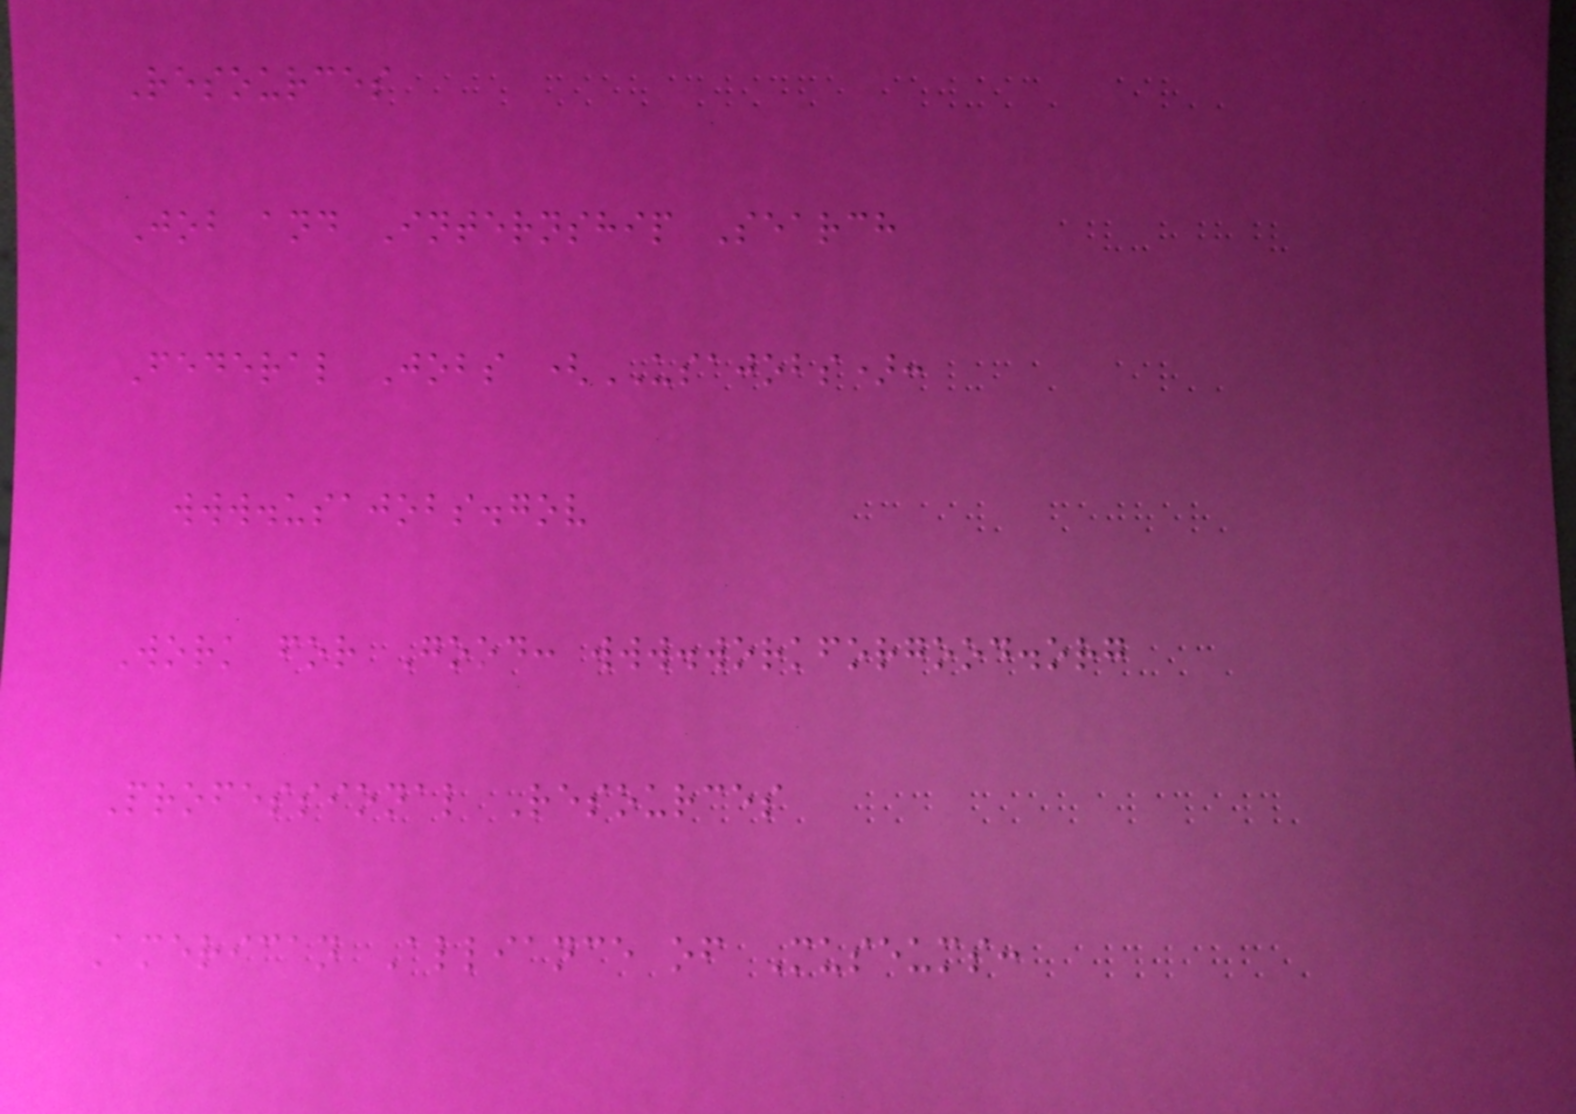Resources
Job and Internship Search
Federal Jobs (USAJOBS):
www.usajobs.gov
Work for Good: www.workforgood.org
Professional Resources
American Alliance of Museums:
